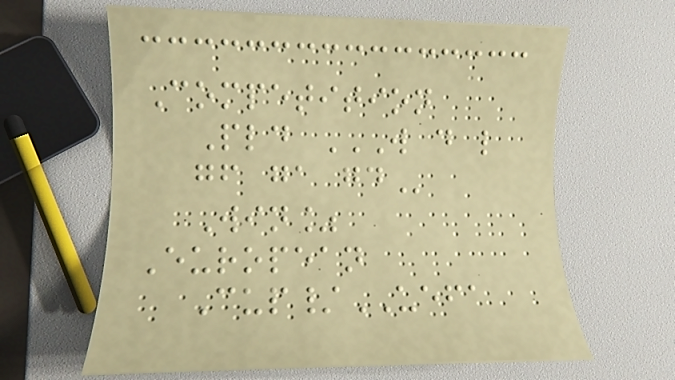Competition
Pld W D L
GF GA GD
Win%
European
Cup/UEFA
